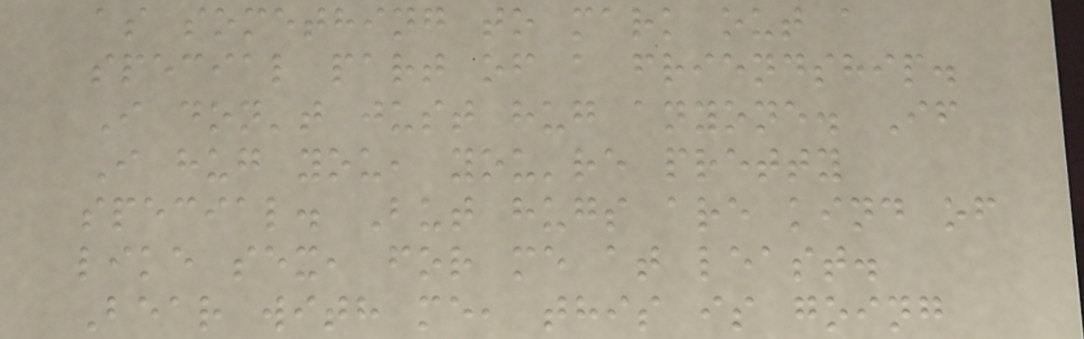as something to mark out a
special part of a friendship.
I don't just hug anyone. If
I hug you, you're pretty
special. But hugs are kind of
like sex, for me at least.
Bear with me, this is going
